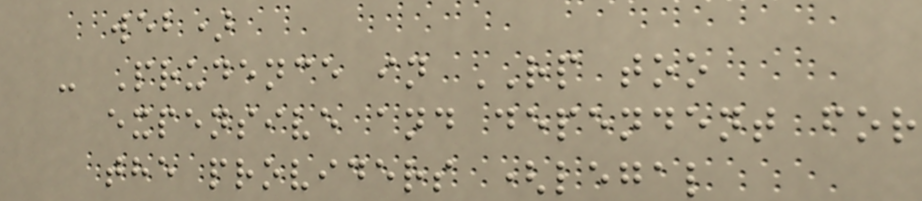web)
- Prudence in RP too
expensive and dependent for
the providers (legal
